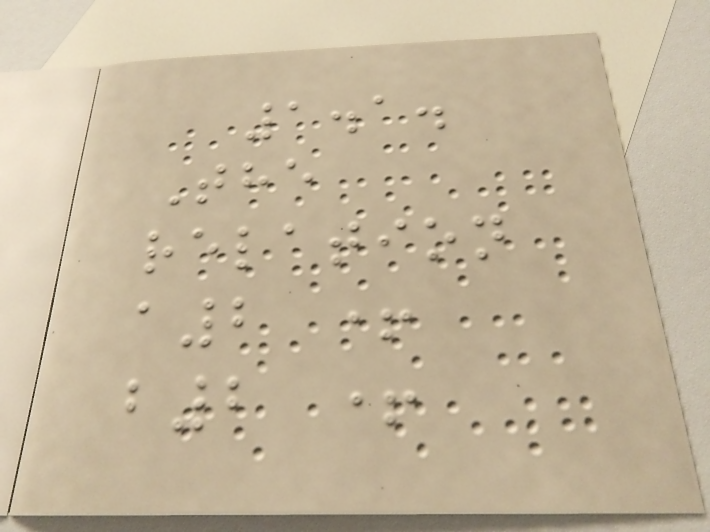1.1.
The
relation
a2 +
b2 +
